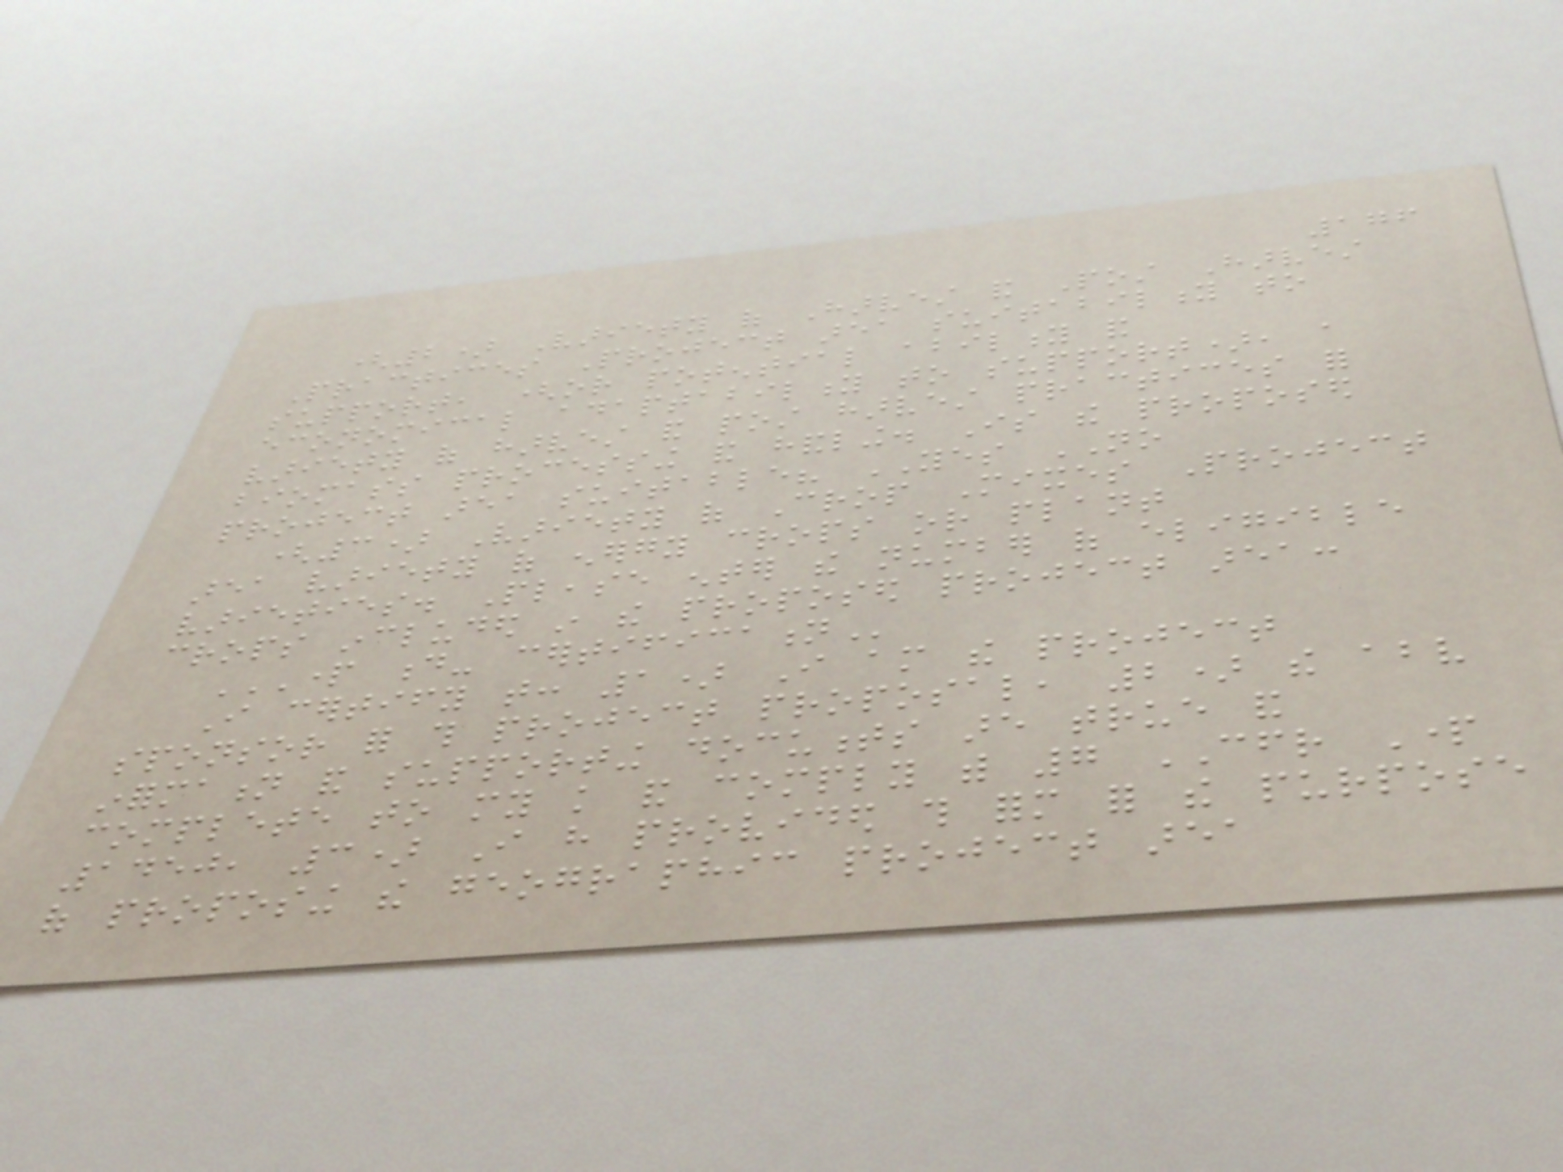176
(2) Variety of Harvest and Post Harvest
Practices Project area suitability to
support, (or potential ability and
economical adaptability to support), a
variety of harvest and post harvest practices for
biomass processing and handling. Is the proposed
project area suitable? YES NO
(3) Variety of Crop Mixes Project
area variety of energy crops or plant
varieties. Please enter the number of eligible
crops included in the proposed project area:
PART D- CERTIFICATION
I certify that: 1) I am the project
sponsor for this project proposal, 2) the above
information and supporting documents are true and
complete to my knowledge and comply with 7 CFR Part
1450, 3) I have provided this form for the purpose
of proposing the geographic project area
